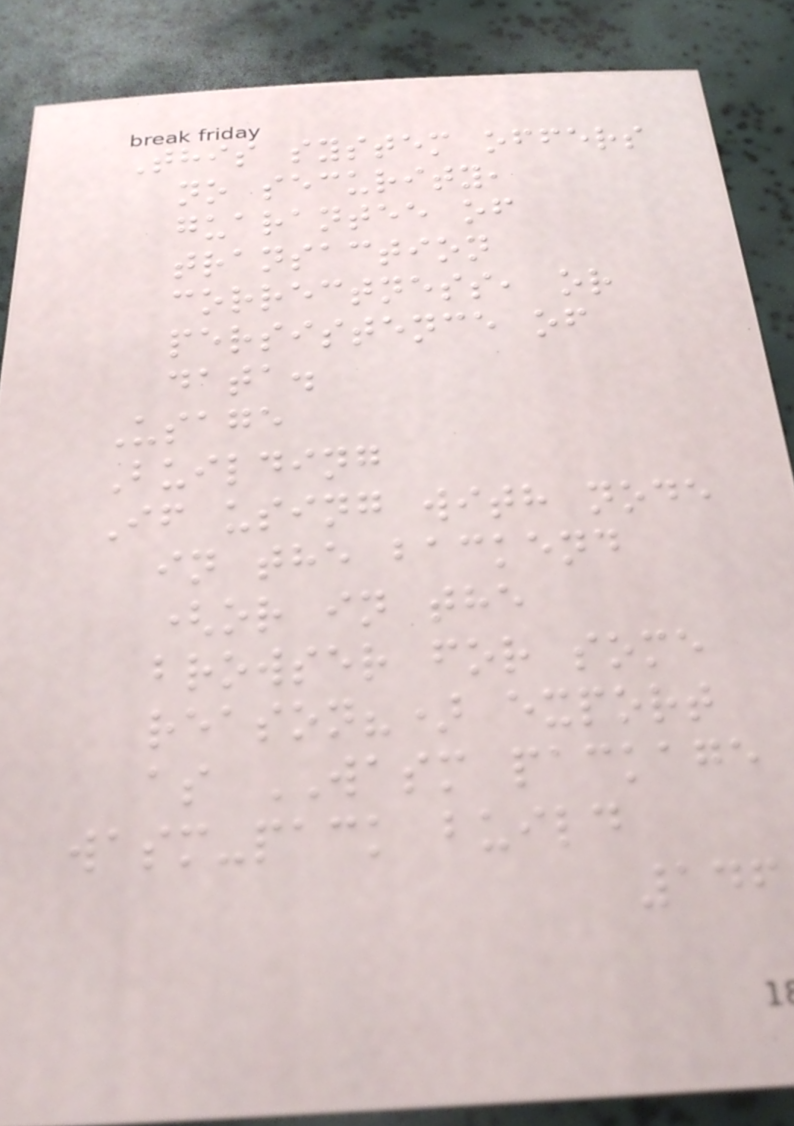This system offers
no security,
guarantee of
transaction
correctness, or
persistence of
data.
Usage
Building
If using with node
in the backend
(or in the
browser for some
reason?) export
as WASM package
wasm-pack build
146
